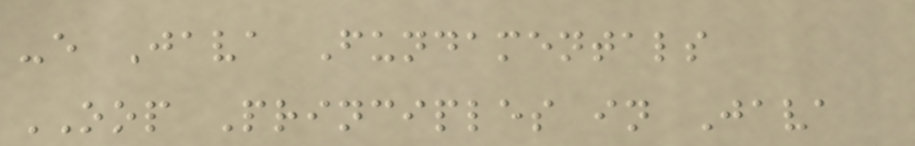-e Java Fundamentals
OOP Principles in Java
